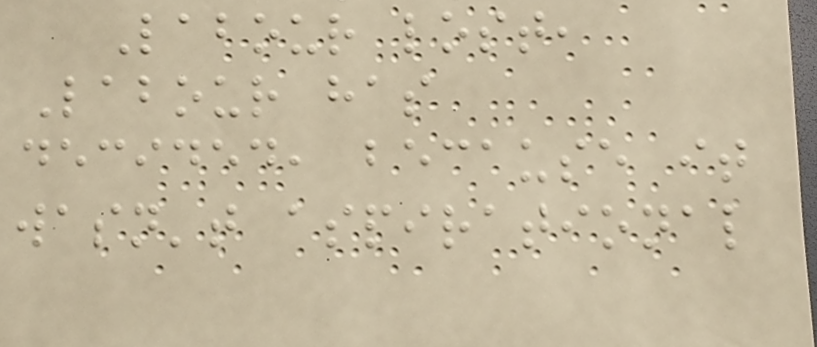Labour lost,
Labour has
decided, because it
wasn't aspirational
